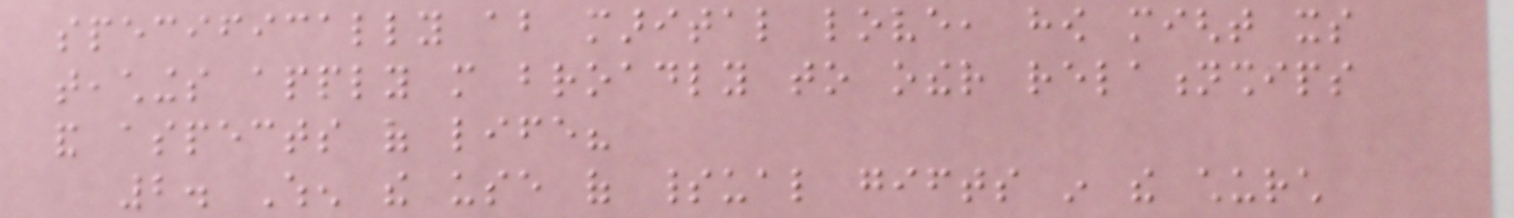specifically about marital love, how might its
teachings apply more broadly to other relationships
and aspects of life?
2. When the use of spiritual gifts in the church
